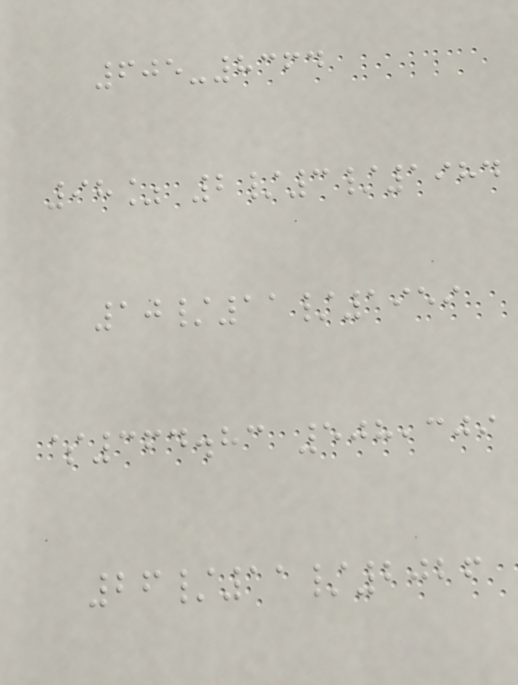605-8364
98% 2/3/1984
10/11/1959
$364.83 508,309
26/11/2026
